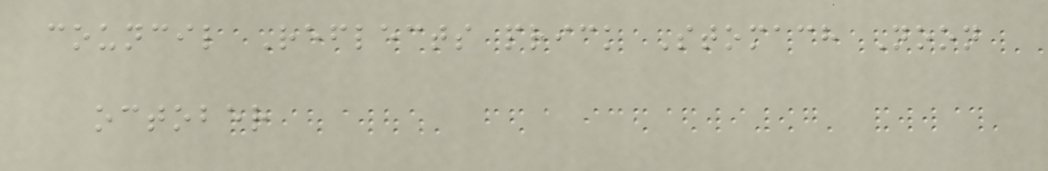council Reflects prick Stomach Noon
october
